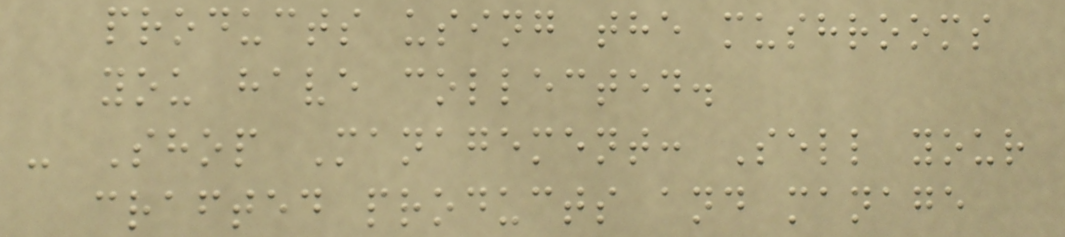products using the mushrooms
you have collected.
- Shop Management: Sell your
crafted products and manage
